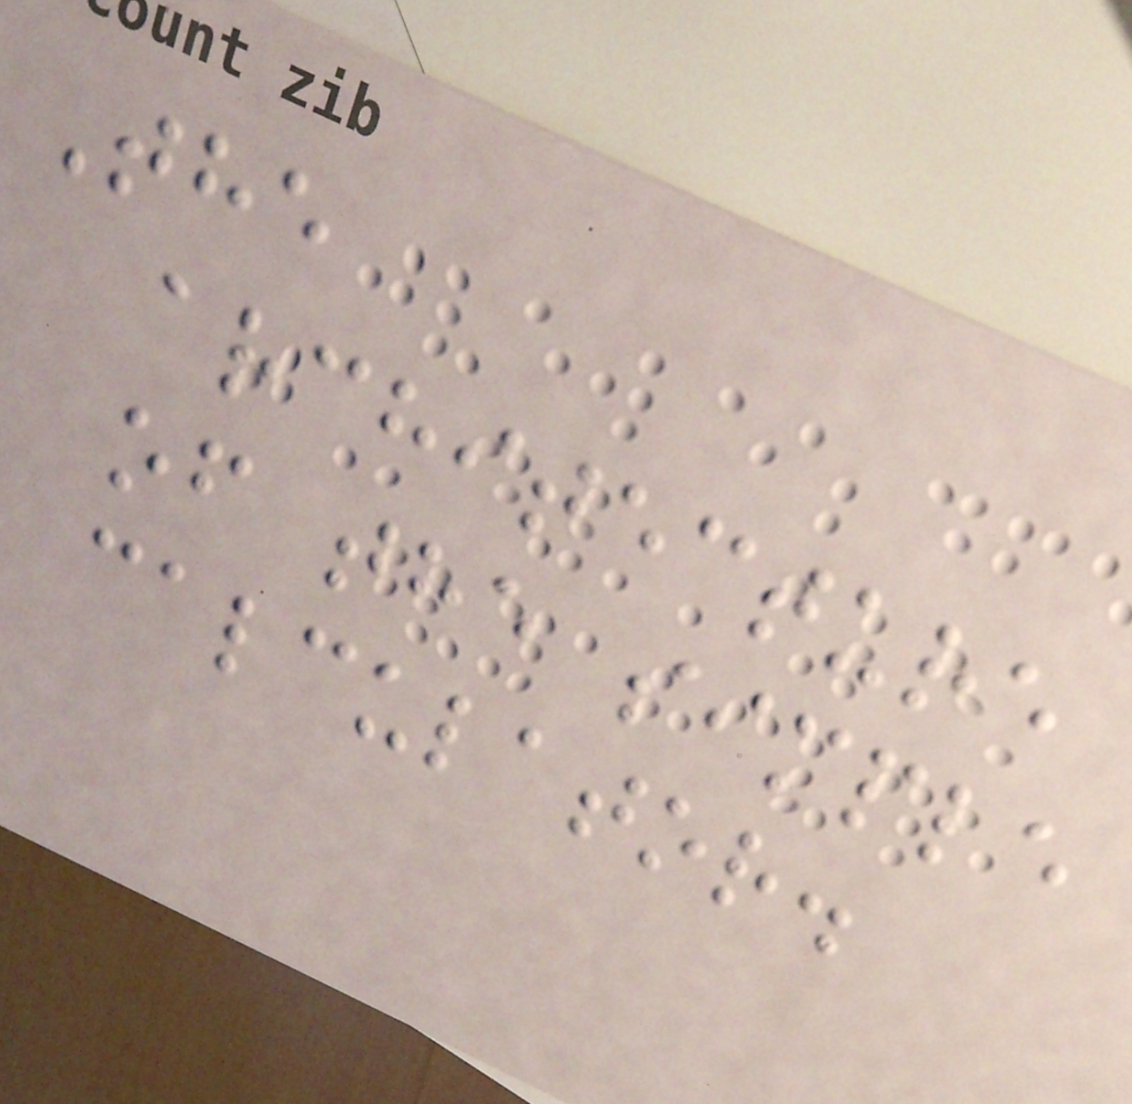The
architecture
of the simple
calculator.
